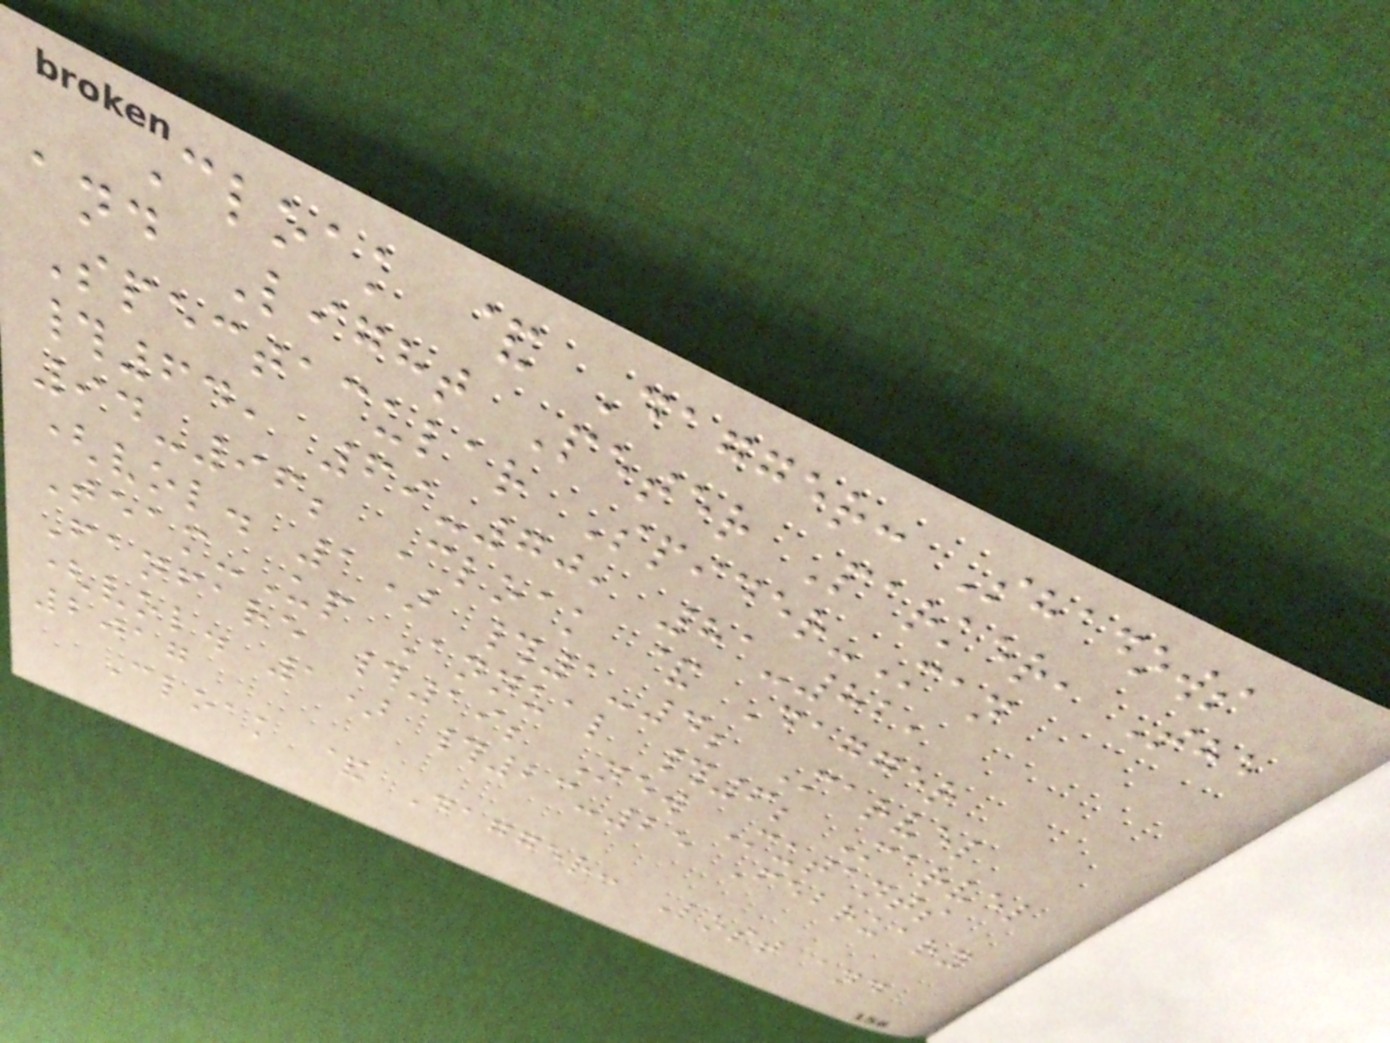Cloak & Dagger: Shadows
and Light Peter Parker, The
Spectacular Spider-Man
#64, 69-70, 81-82,
94-96; Cloak & Dagger
(vol. 1) #1-4; Marvel
Team-Up Annual #6; Marvel
Fanfare #19; New Mutants
(vol. 1) #23-25 February
2017
Cloak & Dagger: Lost and
